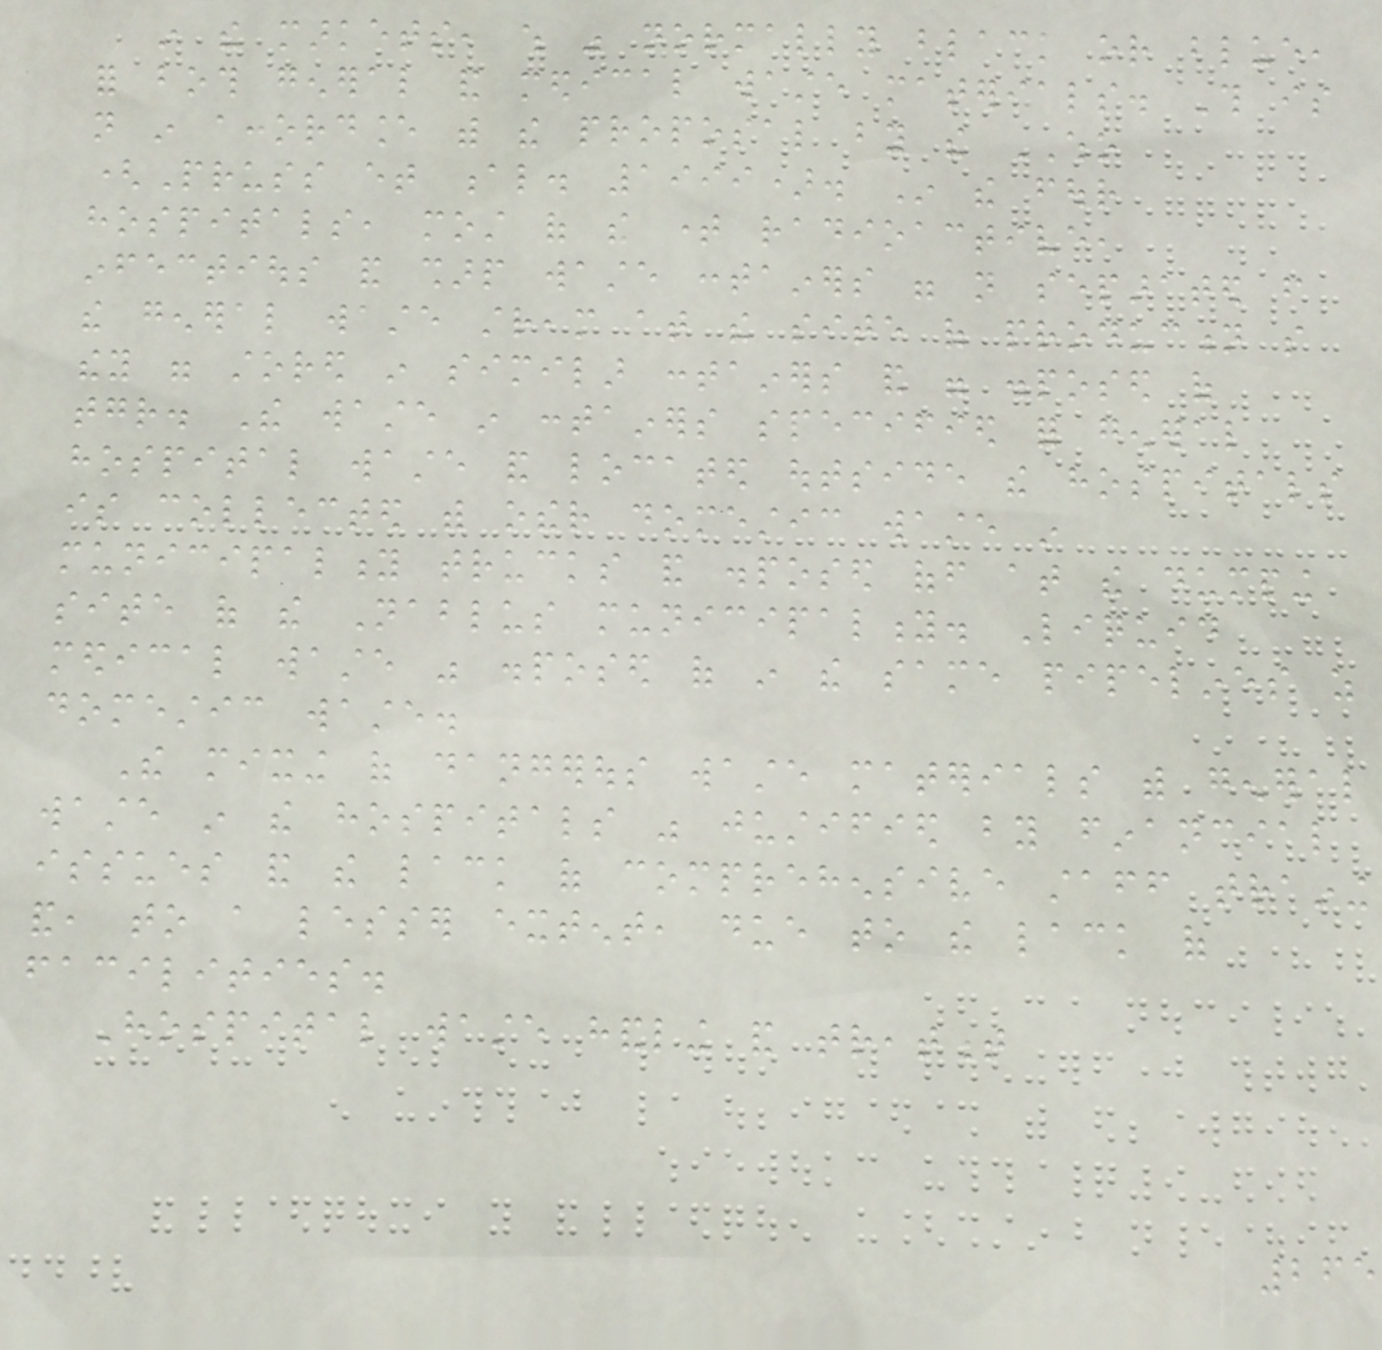in the markets, which was normally black or blue,
for both general and medical waste materials. This is
not in accordance with the proposal by the WHO
(Pruss et al. 1999). In the four
hospitals, most of the time radioactive,
infectious and sharp waste containers were not separated from
the general waste stream at the site of production so
they were stored in similar containers and were disposed of
together. The waste in containers specified for general
hospital waste and located outside the hospitals
is collected with other domestic waste in
municipality trucks and disposed off at the dumping
site of the Nablus municipality. Liquid
medical waste was disposed of in the same pipelines as
domestic waste.
The mixing of dangerous waste materials with general
waste in the hospitals was justified by financial
issues and the lack of comprehensive staff training
and, to a lesser extent, due to the lack of
facilities.
Hospital waste handling and treatment
265
